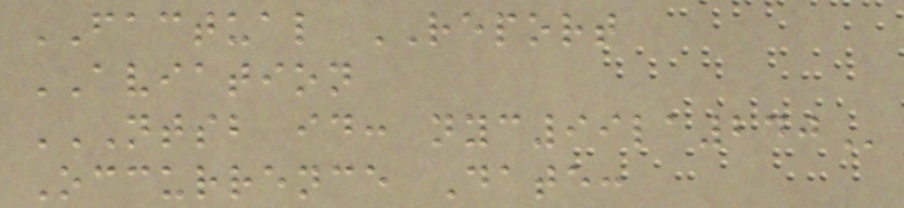FACTUAL REPORT
AVIATION
NTSB ID: NYC99LA240
Occurrence Date:
